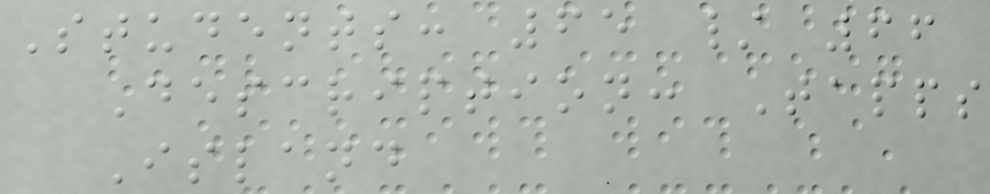Students: 65 / 66
Description: Tapps
Island
